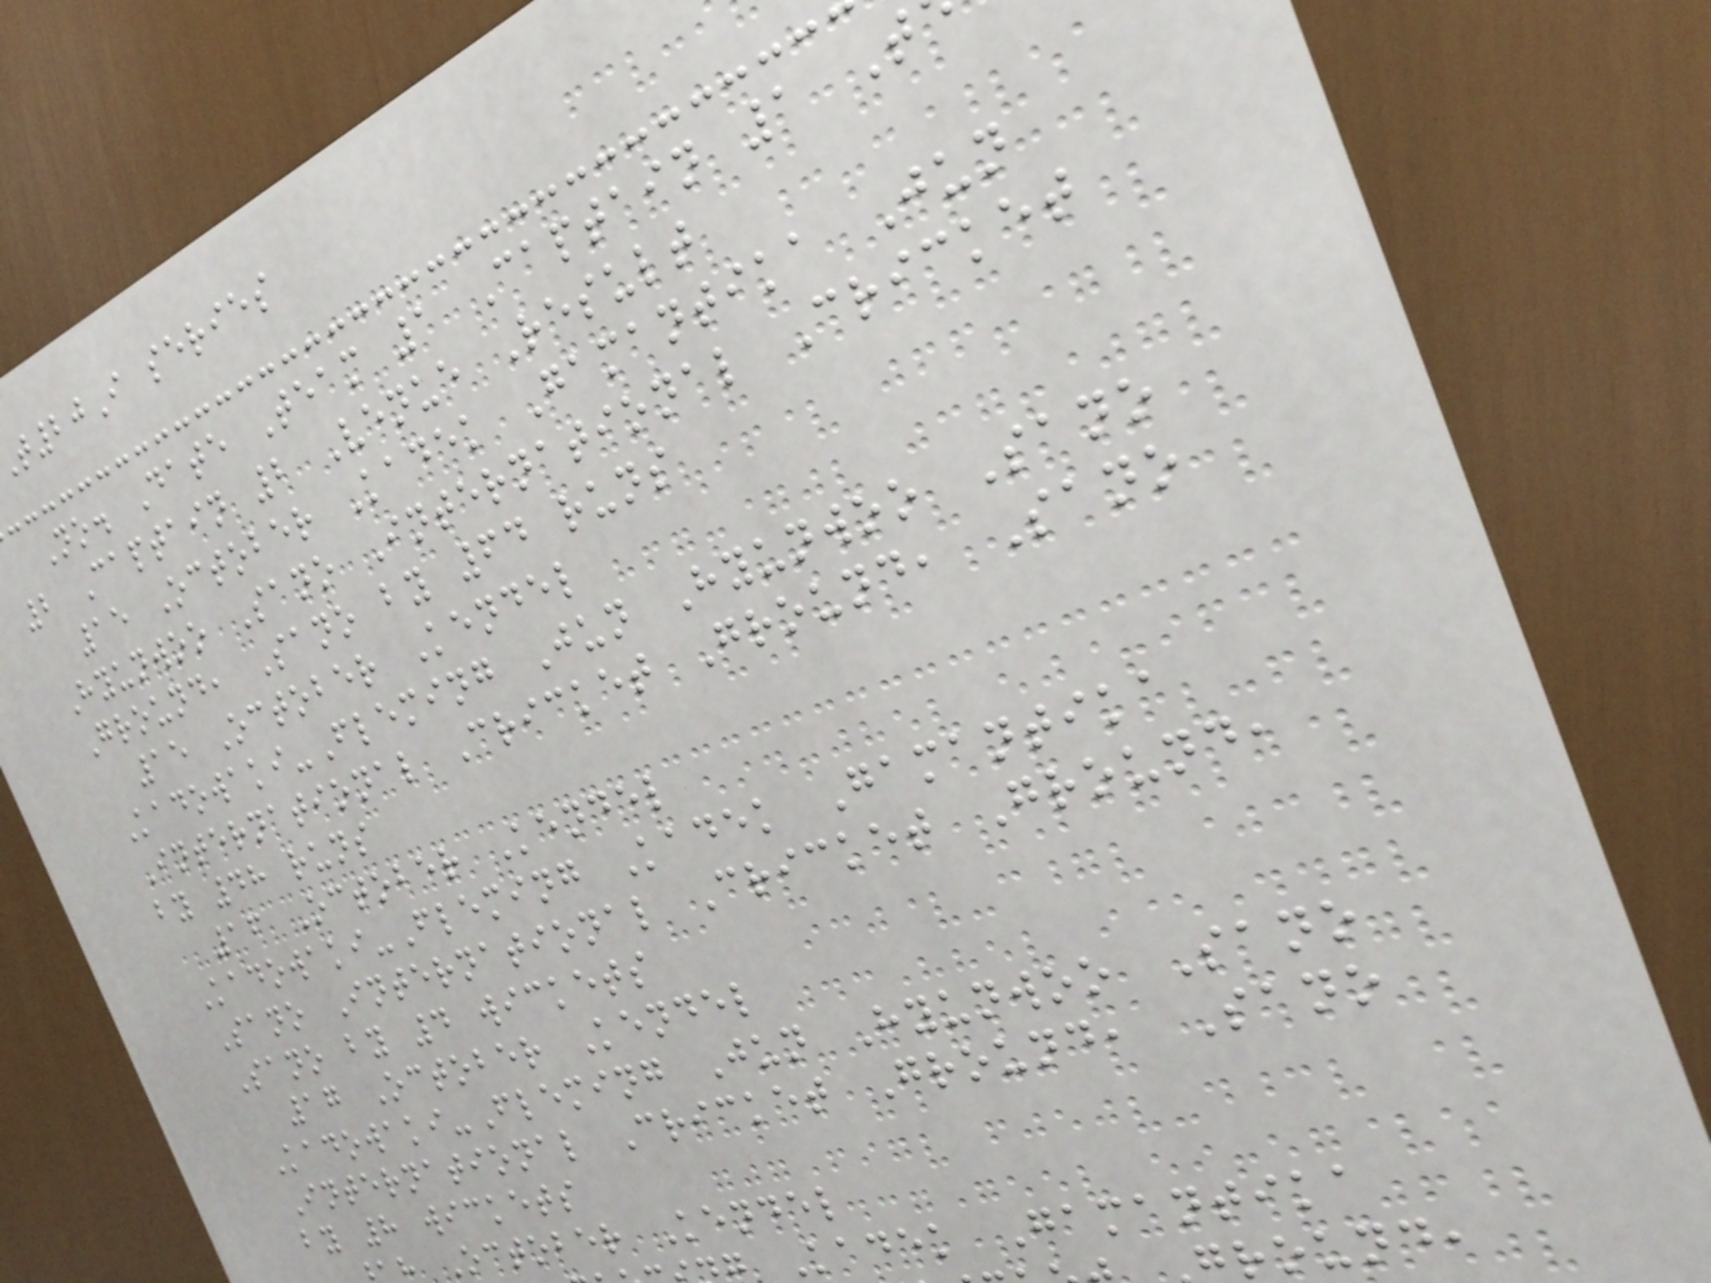20I series
No. Date Team 1 Captain 1 T
2 Captain 2 Venue Result
15 October Kadek Gamantika Jun
Hyunwoo Sano International Cricket
Ground, Sano by 64 runs
15 October Kendel
Kadowaki-Fleming Jun Hyunwoo Sano
International Cricket Ground, Sano
by 48 runs
16 October Kendel
Kadowaki-Fleming Kadek Gamantika
Sano International Cricket Ground,
Sano by 4 wickets
17 October Kendel
Kadowaki-Fleming Jun Hyunwoo Sano
International Cricket Ground, Sano
by 8 wickets
October Kendel
Kadek Gamantika
